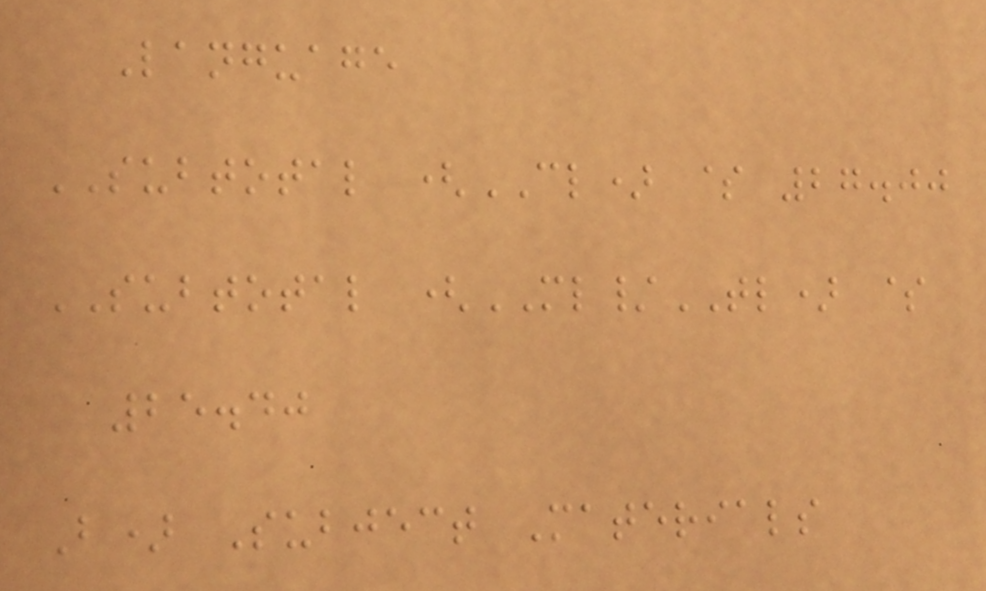Language
SUBTOTAL (CL) $ 27.00
SUBTOTAL (ML/TL) $
25.40
B) Subject Materials
